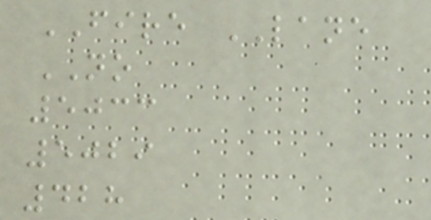FIRE LANE
NO
5033
5029
428
